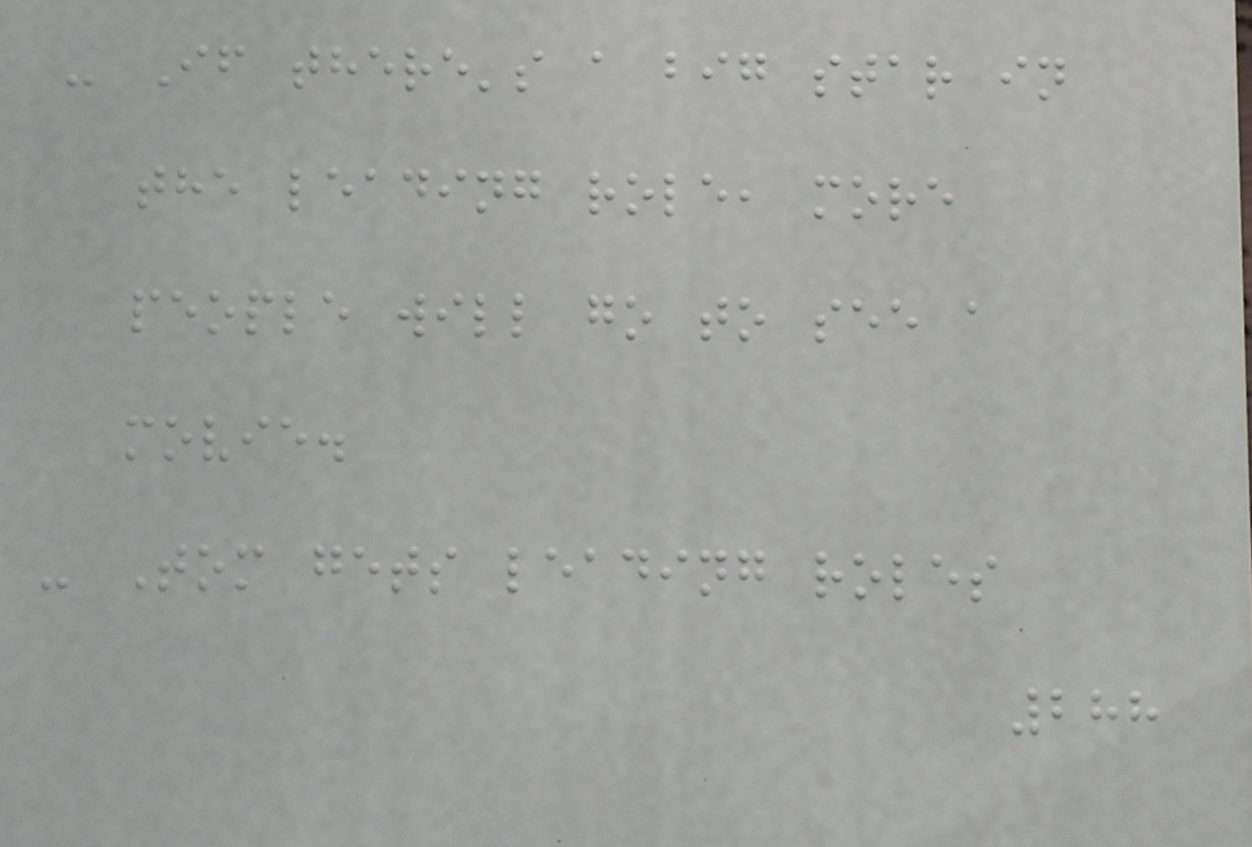- If there's a big star in
the leading role, more
people will go to see a
movie.
- Tom gets leading roles
288
